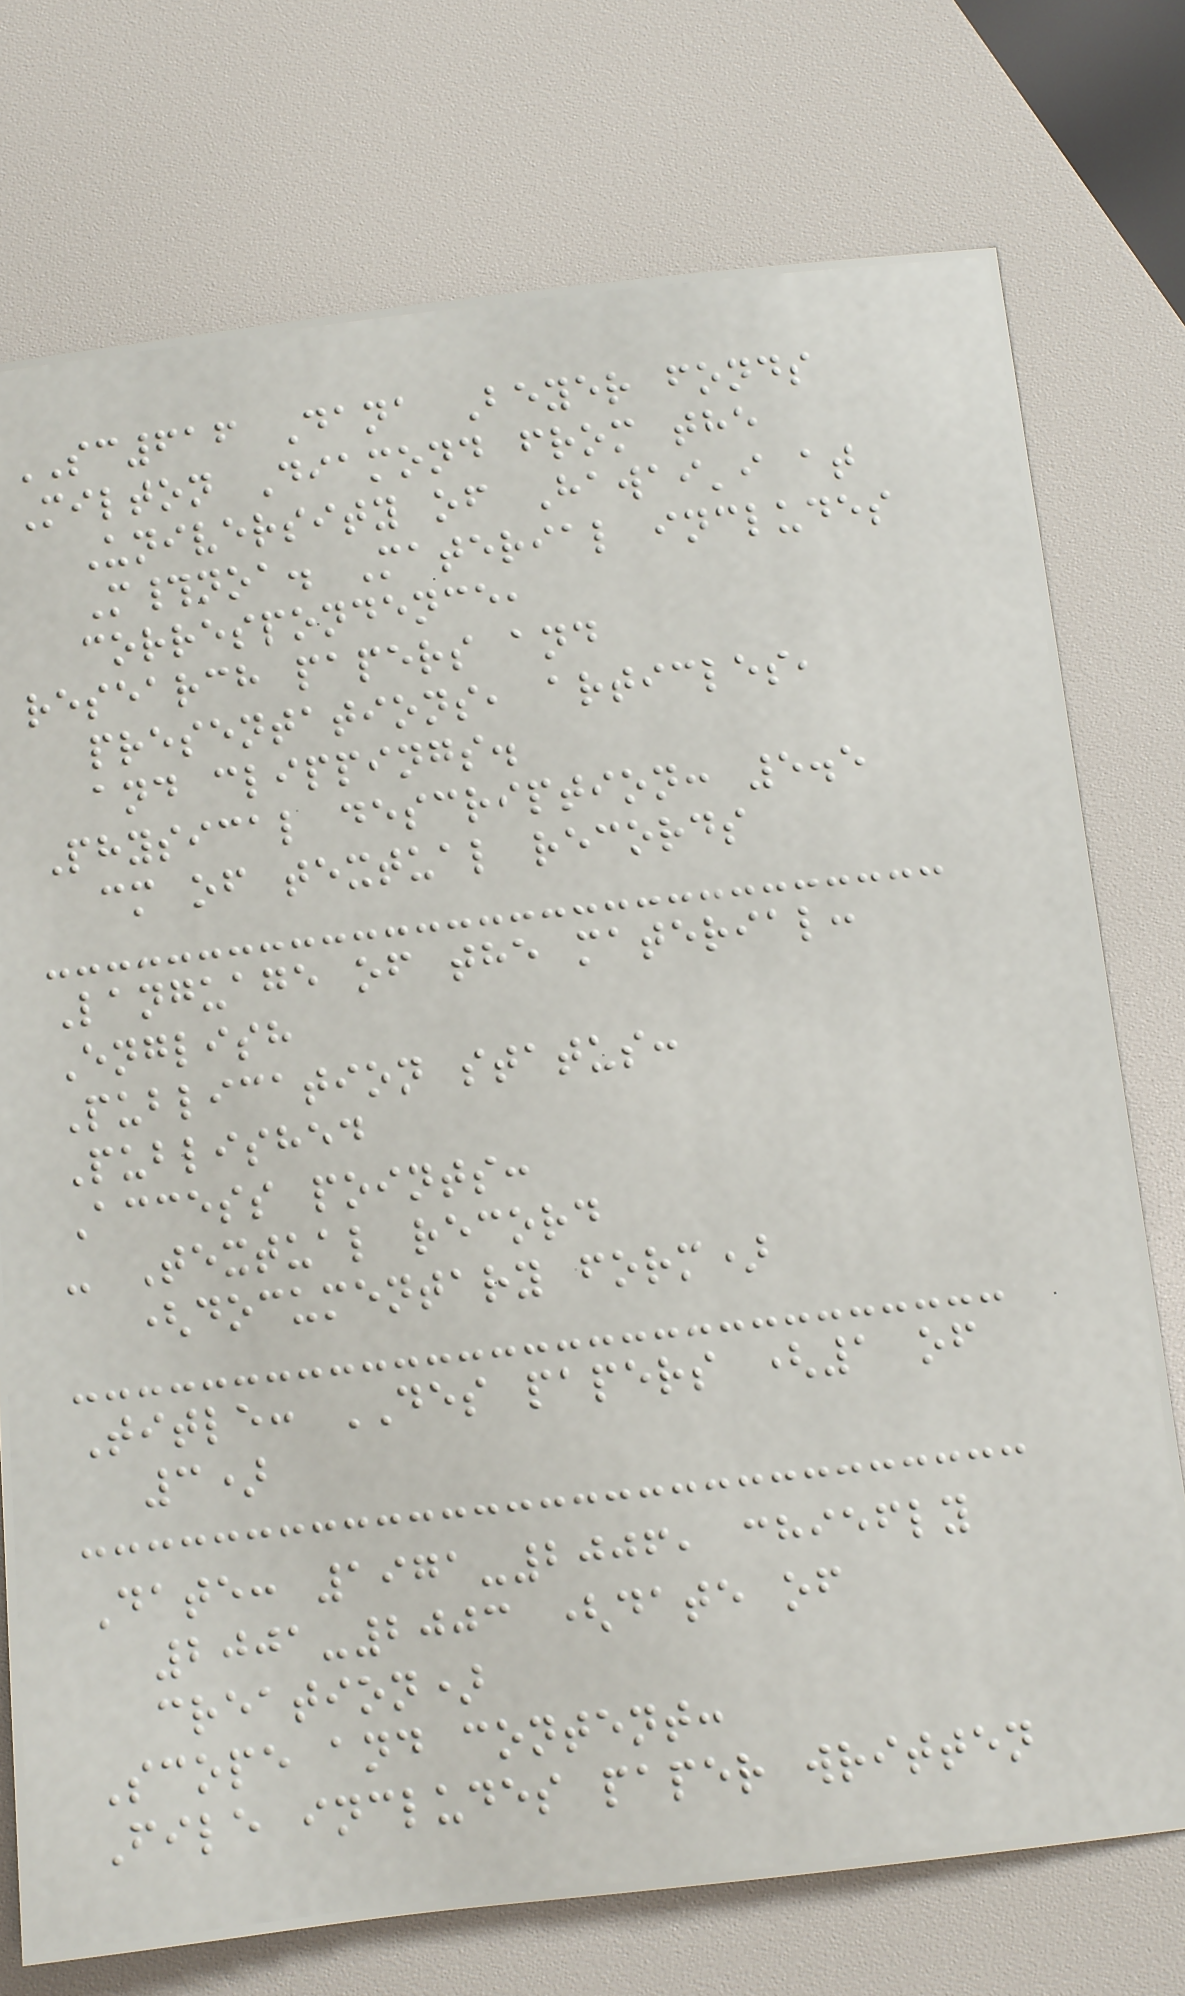SC616 Dana Beyer fonds
Milton Diamond from the
University of Hawai'i at
M#noa. Material includes
correspondence,
research papers and
presentations, articles,
and clippings.
Physical description: 5.5
cm of textual records
Language of the material:
English
Publication status:
Published
Access points:
- Textual record
(documentary form)
Title: DES papers (1 of
3)
Date: 1971-2006, chiefly
2001-2003 (date of
creation)
Scope and content:
File includes paper written
